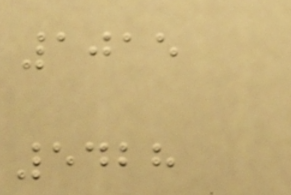1015
5428
